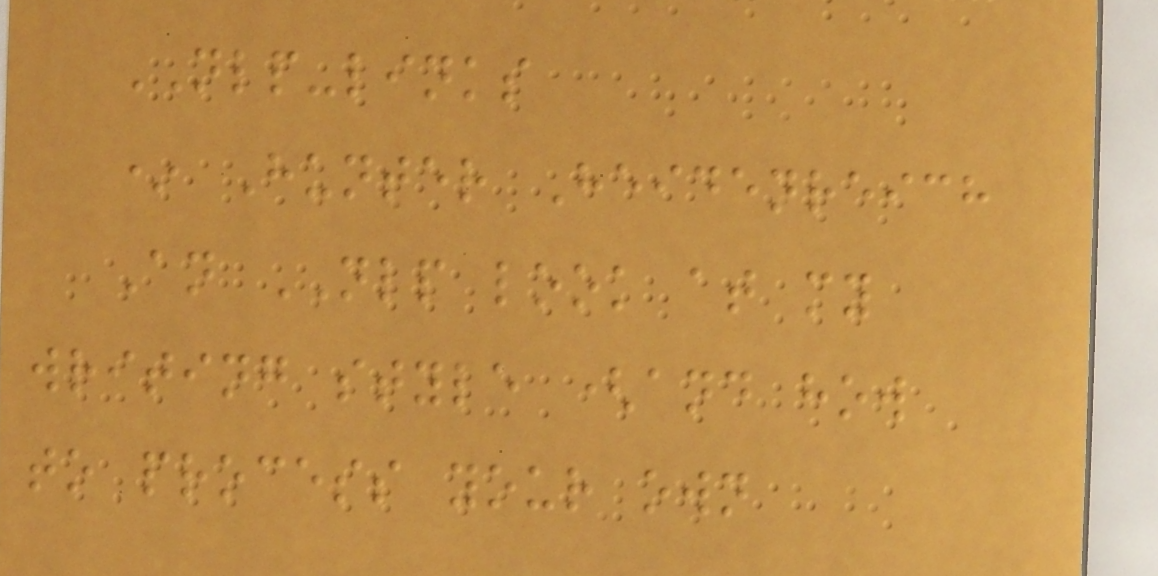NLP-links
* Hunter Heidenreich
An NLP look at my
writing style (and how
to process your own
